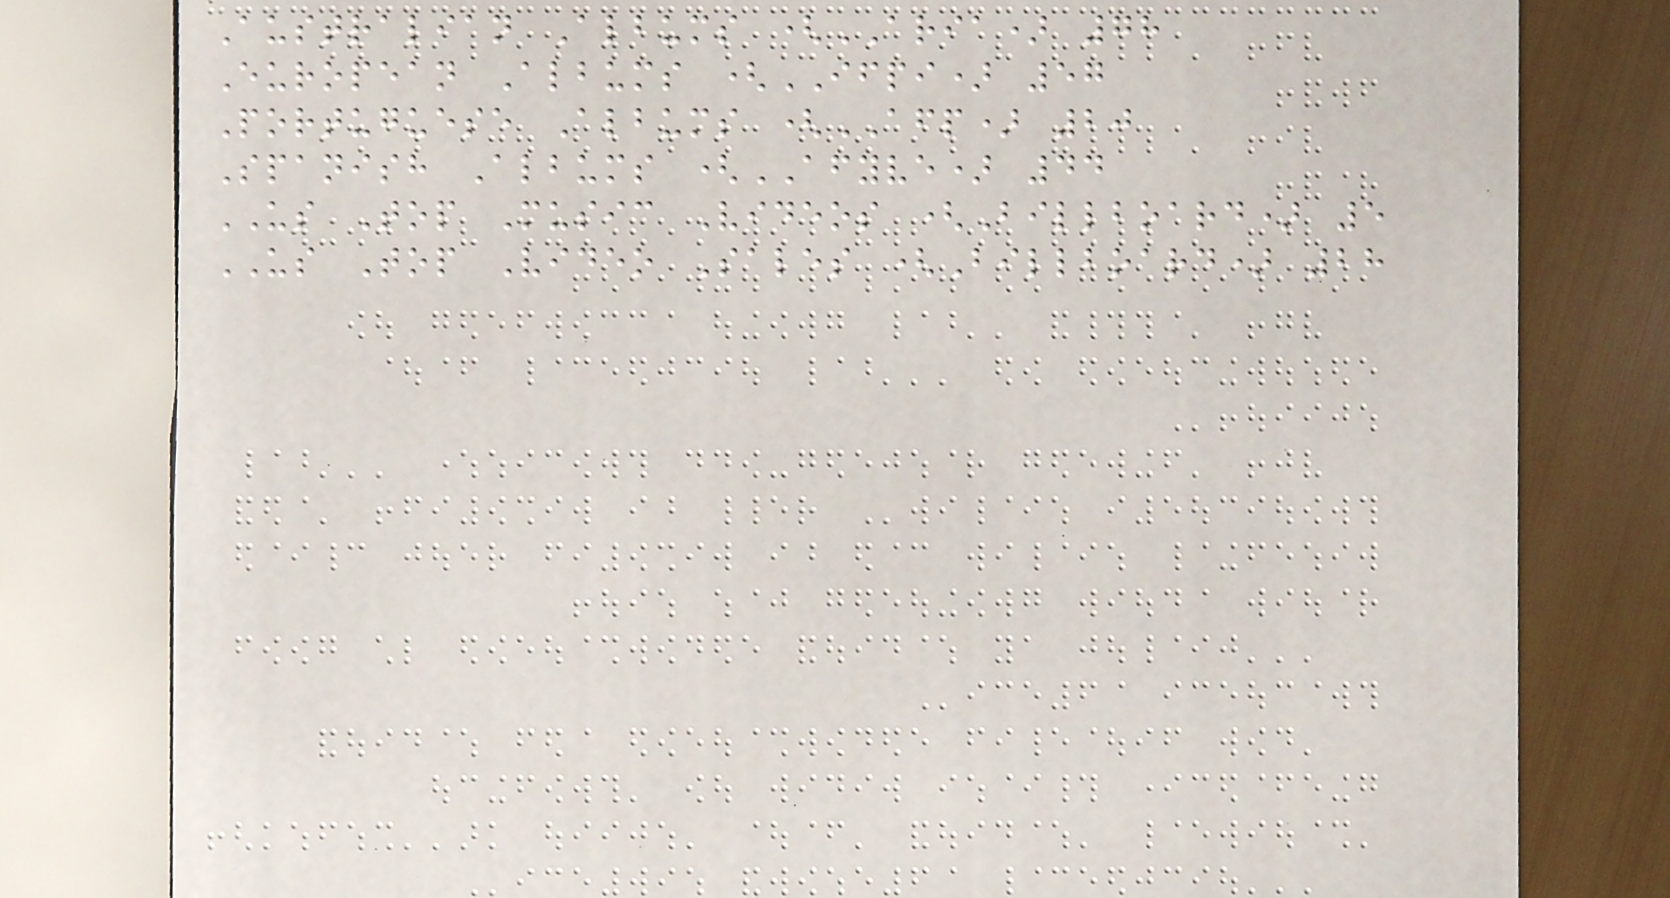Australian Albums (ARIA) 78
European Albums (IFPI) 57
Portuguese Albums (AFP) 20
Spanish Albums (AFYVE) 44
US Top Music Videos (Billboard) 5
US Top Video Sales (Billboard) 28
